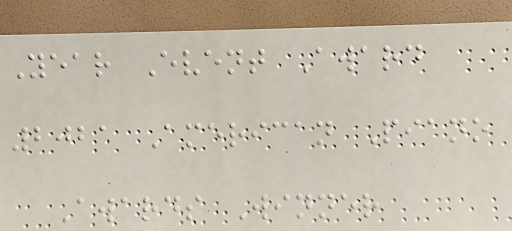Year Event Award
2021 American Piano
Awards Winner
